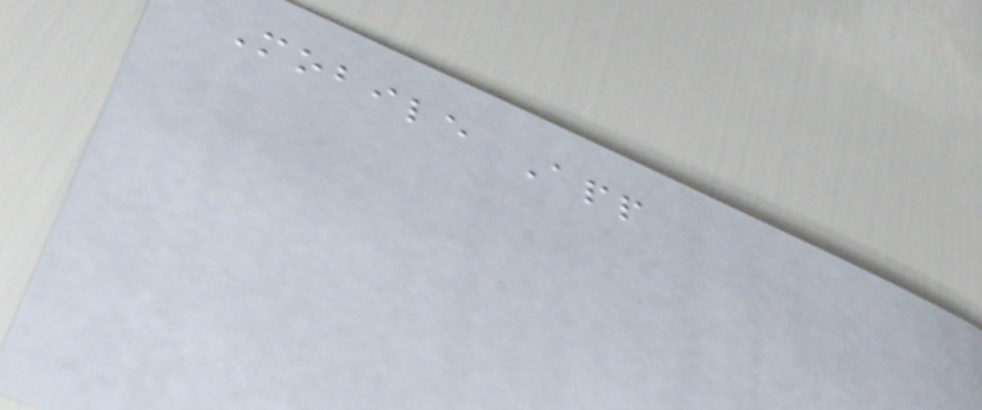Mobile App
